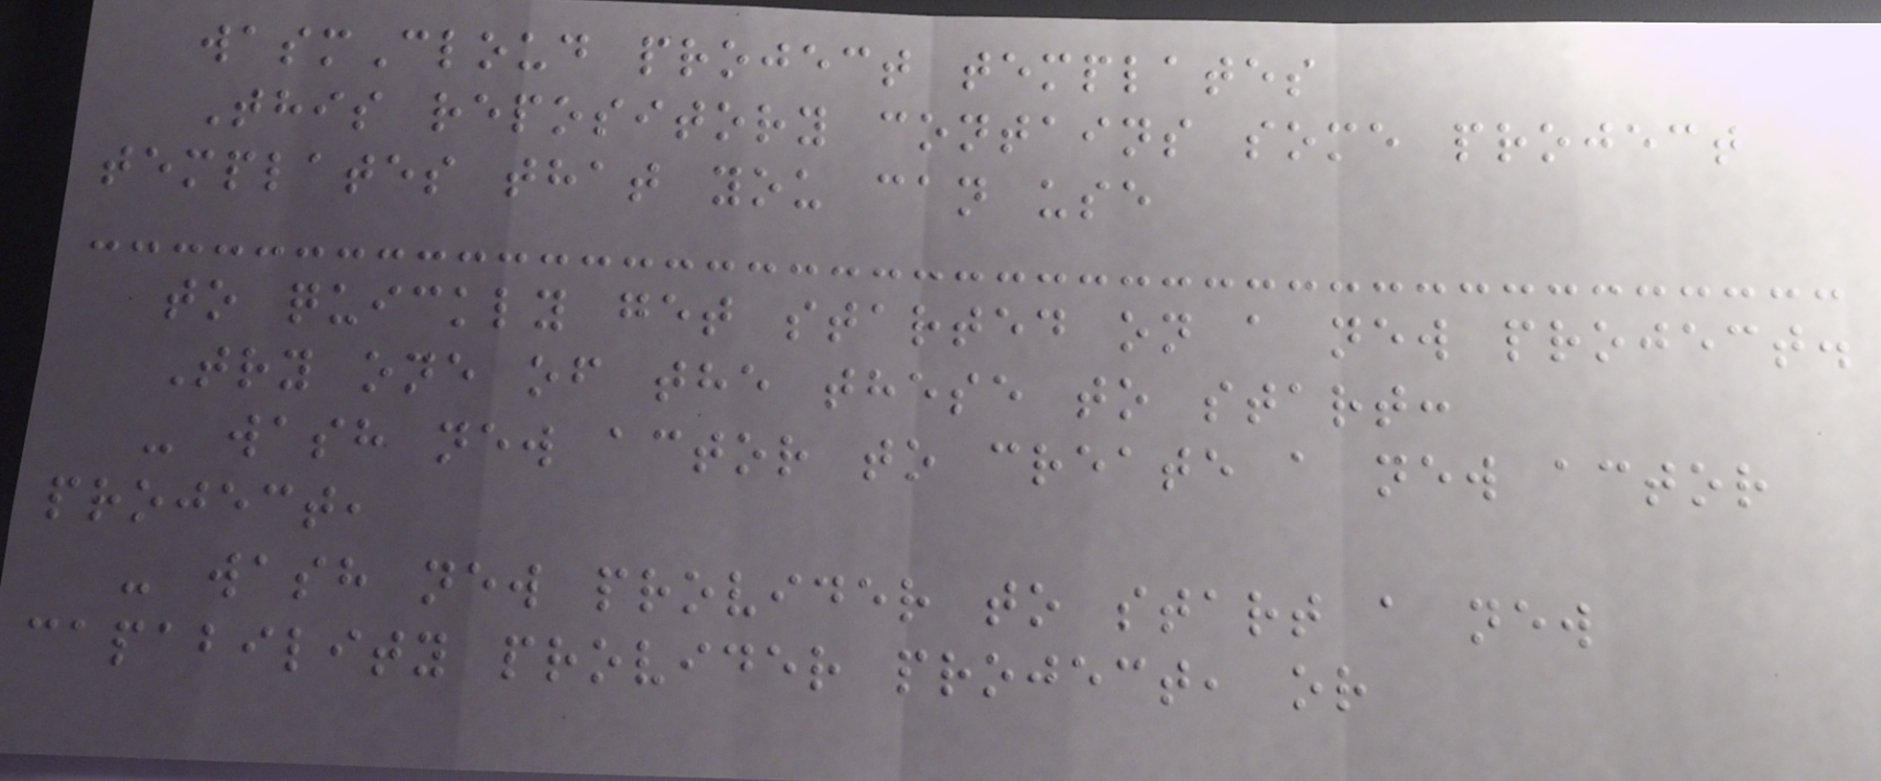wasmCloud project templates
This repository contains some project
templates that you can use
to quickly get started on a new project.
Try one of the these to start:
- wash new actor to create a new actor
project,
- wash new provider to start a new
capability provider project, or
